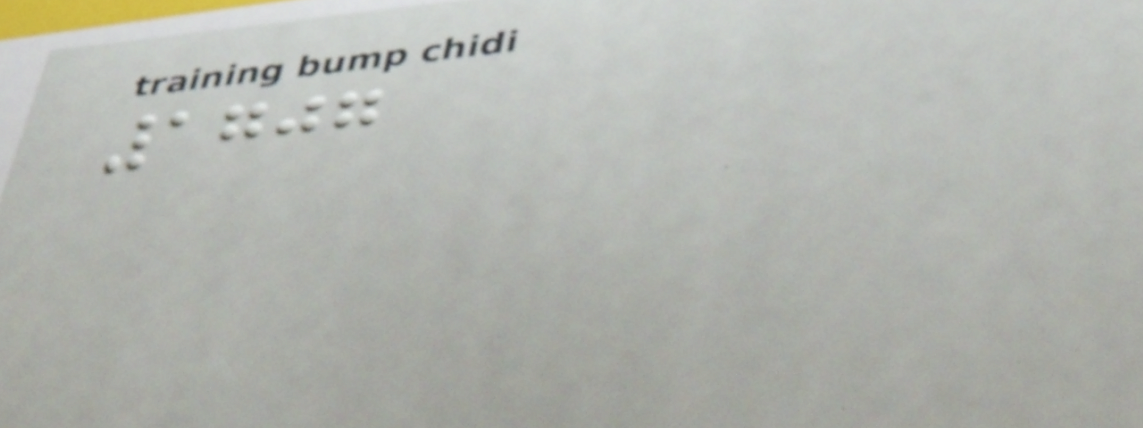1707
